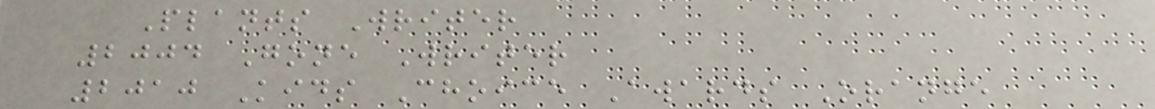Plants Writer
2004 Gone Writer
2010 Kids Choice Awards Orange
